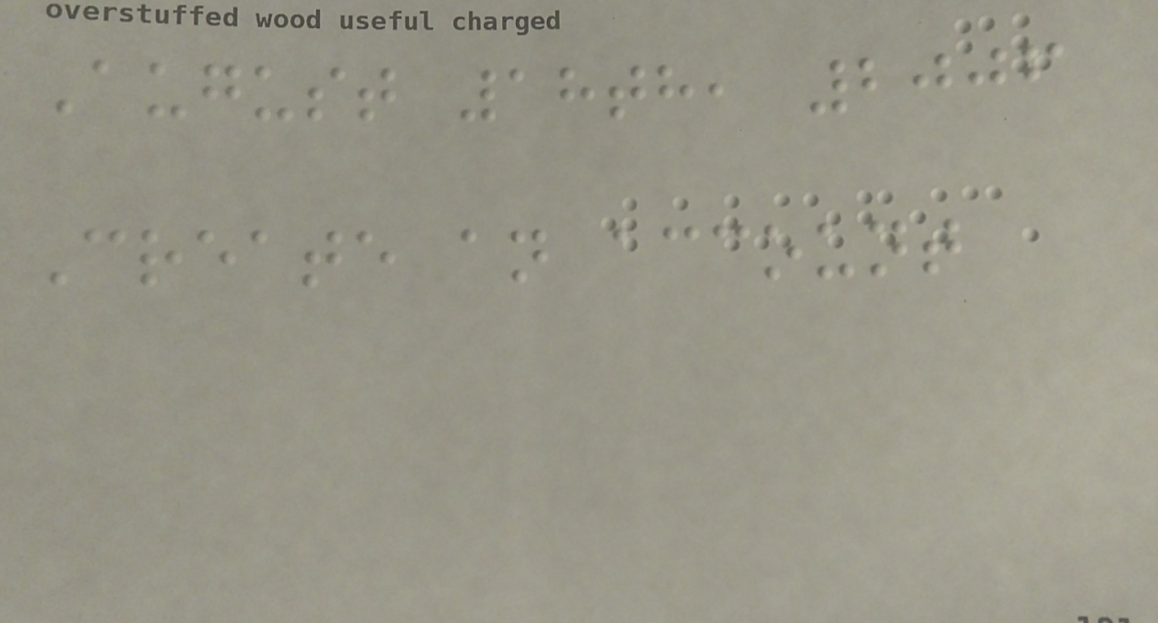August 18th, 2006
Create an account
